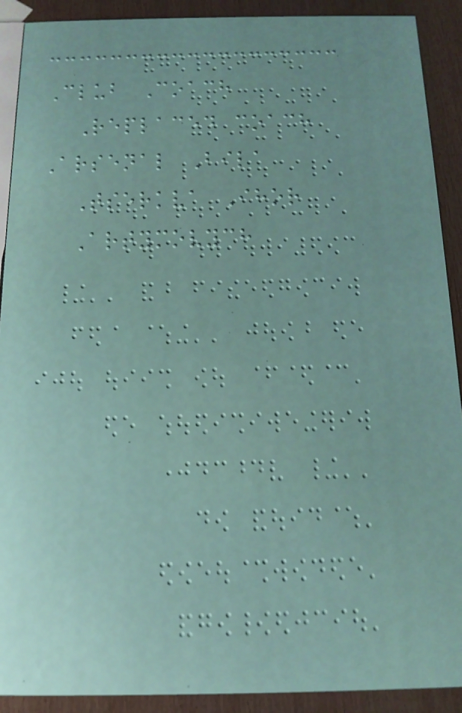Club Coach
Replaced coach
Arsenal Bila
Tserkva Ihor
Artymovych
